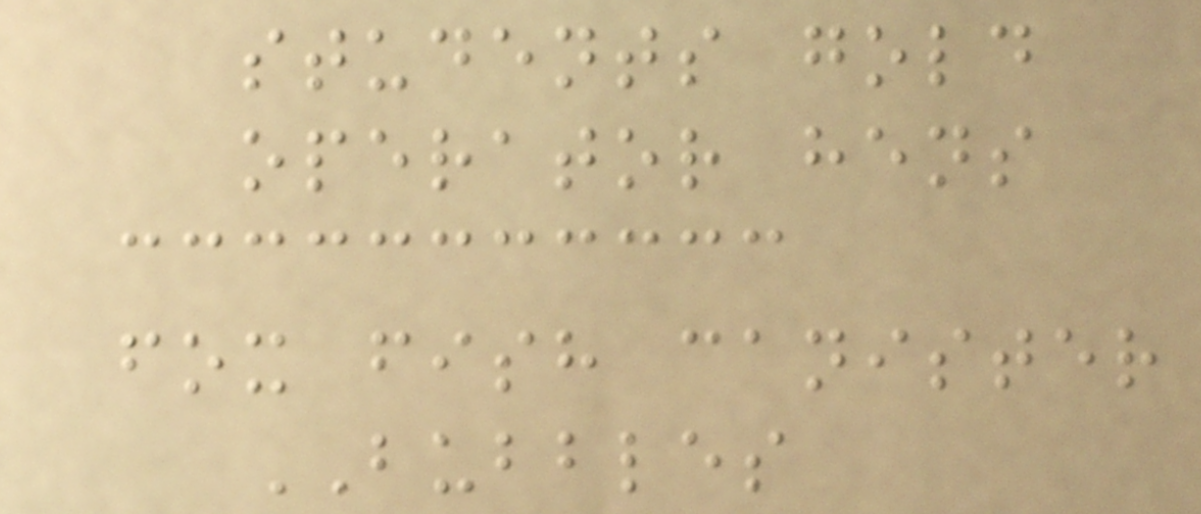students gold
operator hens
fox fish canister
BUBBLES
